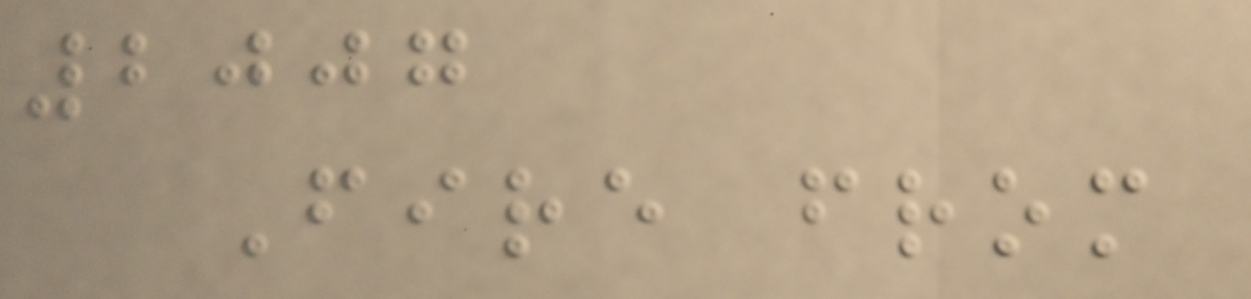2007
Fire from
